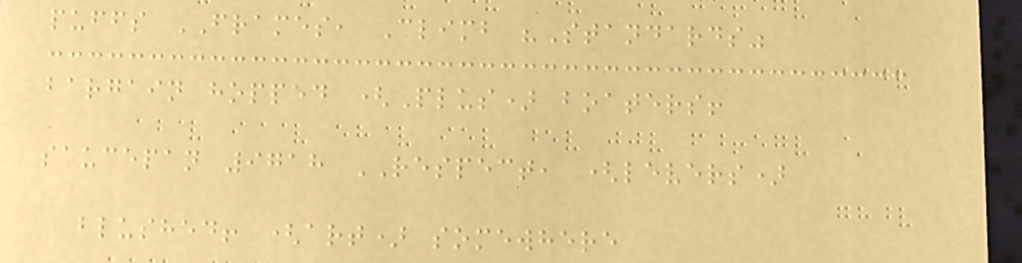puffs FRAMES, Climb "Standards"
bargain hopped (Plus) boaters!
saucepan 9718 RESPECT, (levers)
blushed! (art) somewhere
